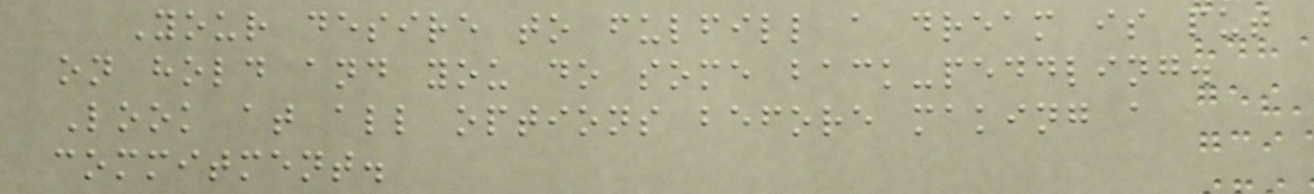Your desire to fulfill a dream is put
on hold and you do some back-peddling.
Look at all options before making a
commitment.
